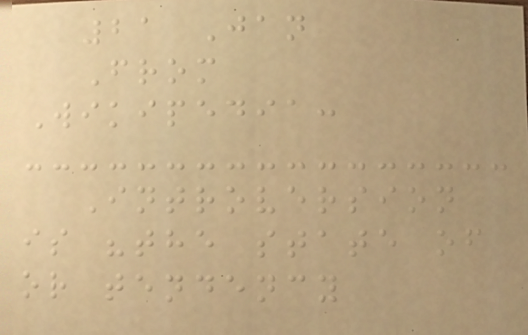21 Jan
From
Wikipedia:
Introversion
is "the state of
or tendency
